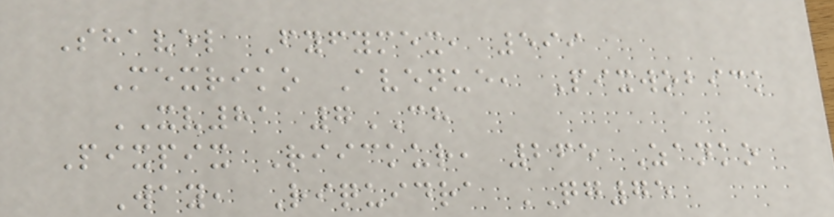Shavel Fyfymex, 599
Mexriko Avenue, Pixwobick
XV81 7CH
Pixpix Riickur, 265 Zanko
Way, Riquidra QG75
